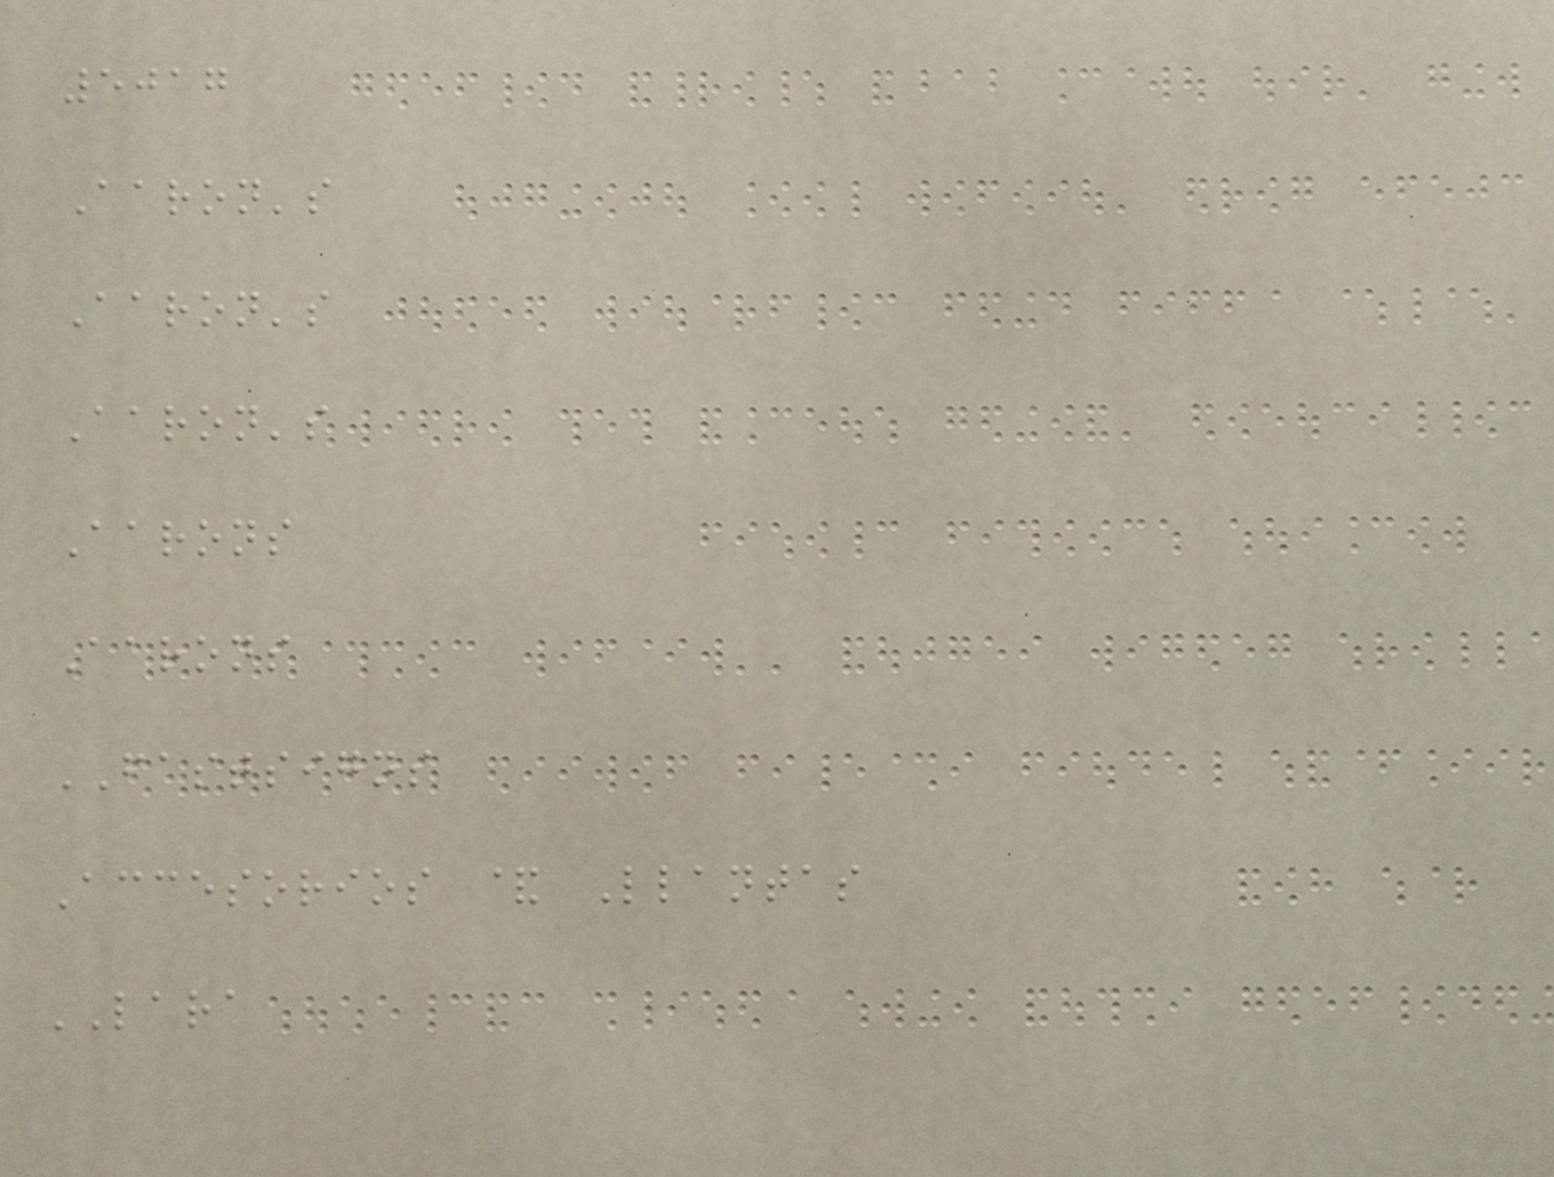5017
Aaron's
Aaron's
Aaron's
Aarons
Aarons
FASTSIGNS
Accesorios & Llantas
LARA
